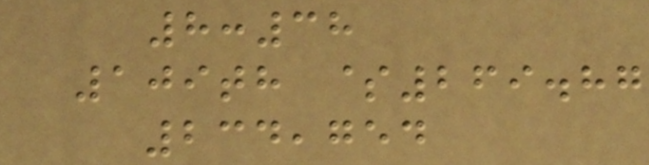8:38
109th $269.87
234,754
